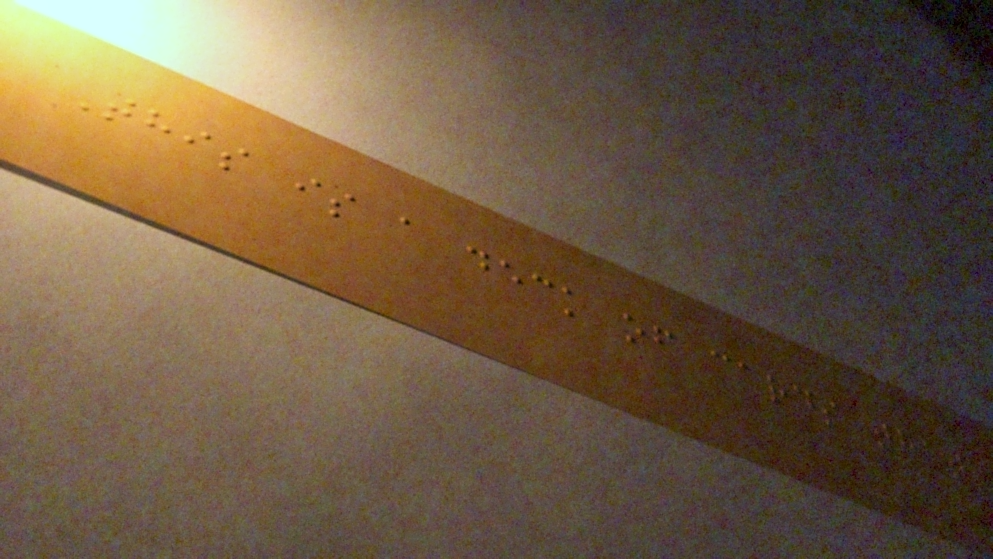This is a deck of cards that
